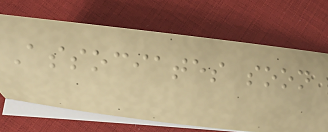Associates soon
